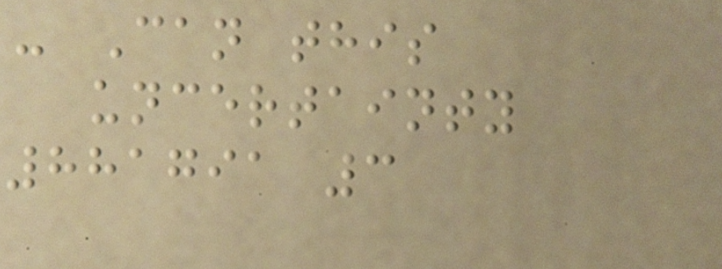- Can this
uncertainty
881791 3
